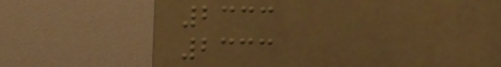2333
2333
